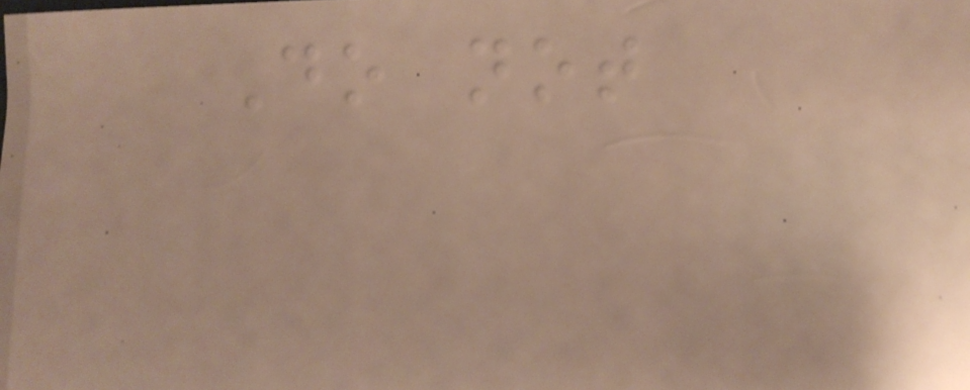Do not
